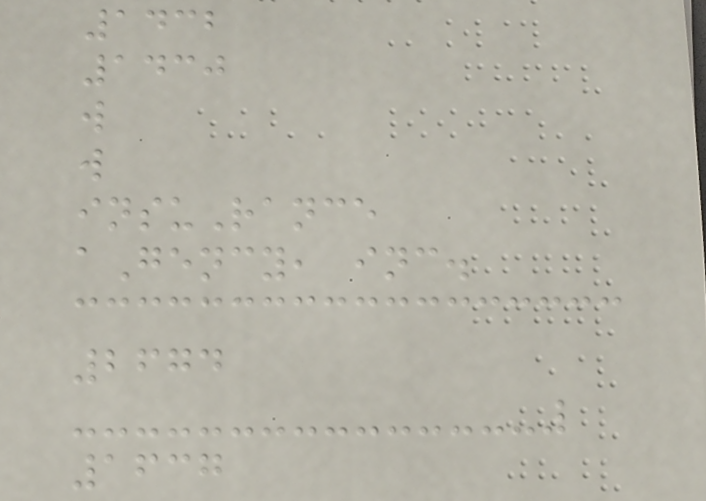1432
1430
w
w
insuRance
aGency, inc.
2674
1637
